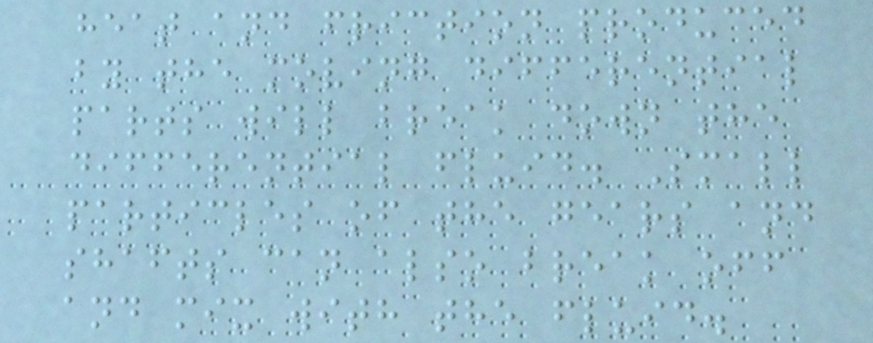heat and friction produced
by the moving differential
parts will break down the
differential fluid. Small
particles of the gears and
shafts can also break off
and mix with the fluid.
